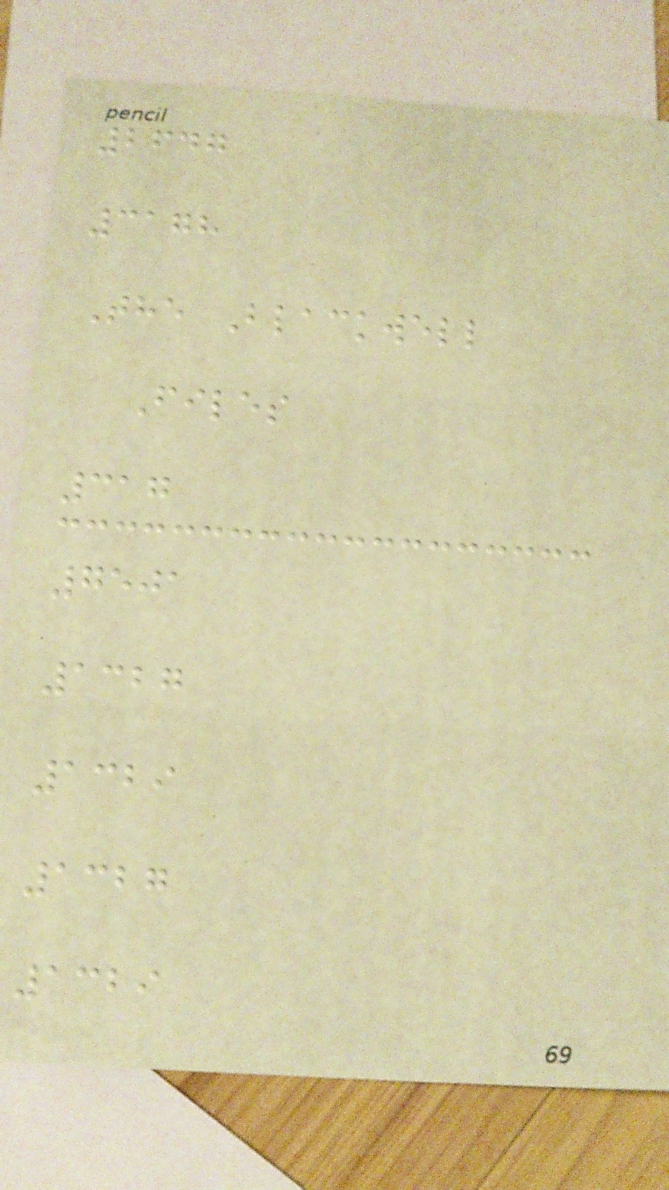2647
3178
The Blackwell
Files
317
7501
1327
1329
1327
1329
